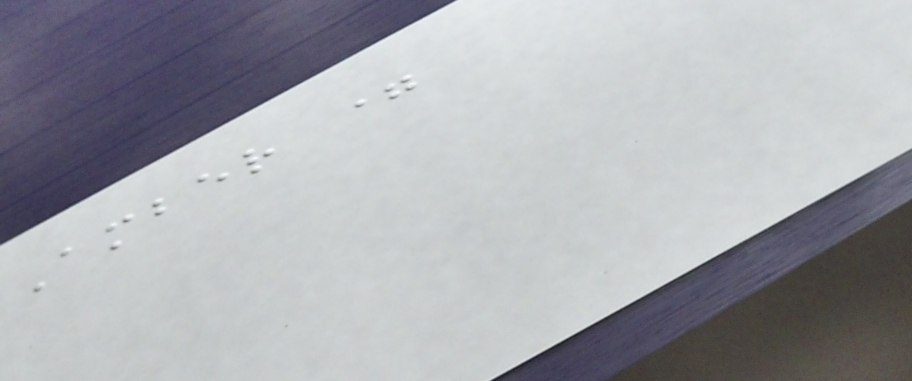Amber =
